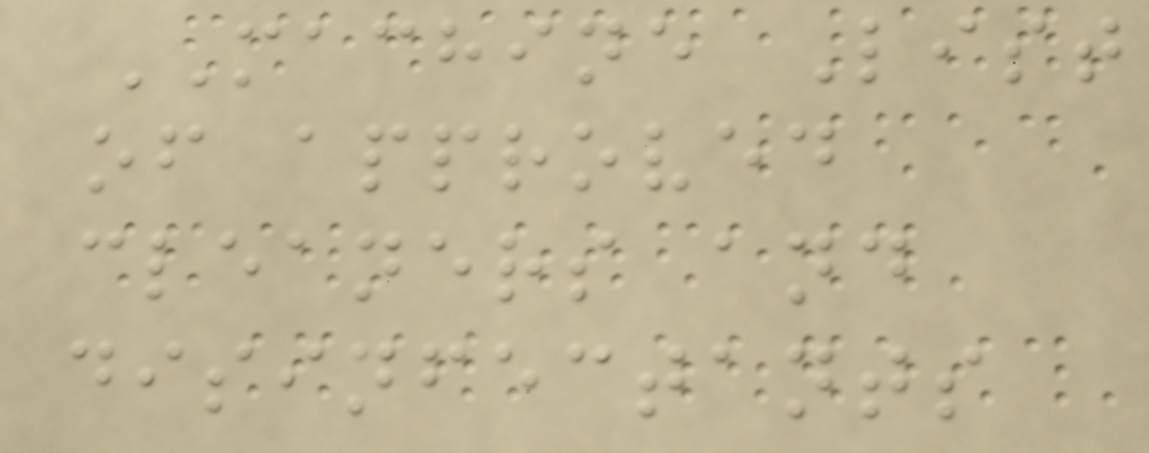MACHINE List
of approved
cleaners and
disinfectants
